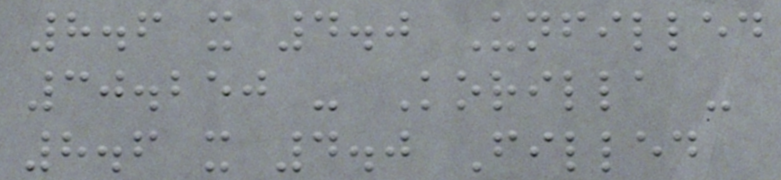8.6 x 4.0 Unfilled
30.250 - Korilla -
8.6 x 4.0 Filled
